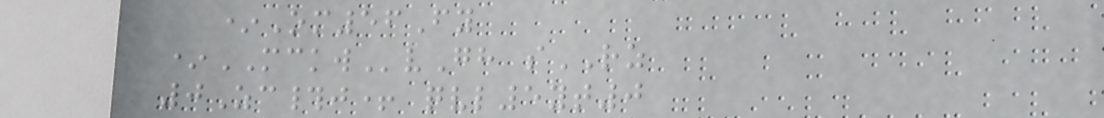*Om56Fy
*MCKWvGh sRZ
0Zc#j+ qvl5yt0
